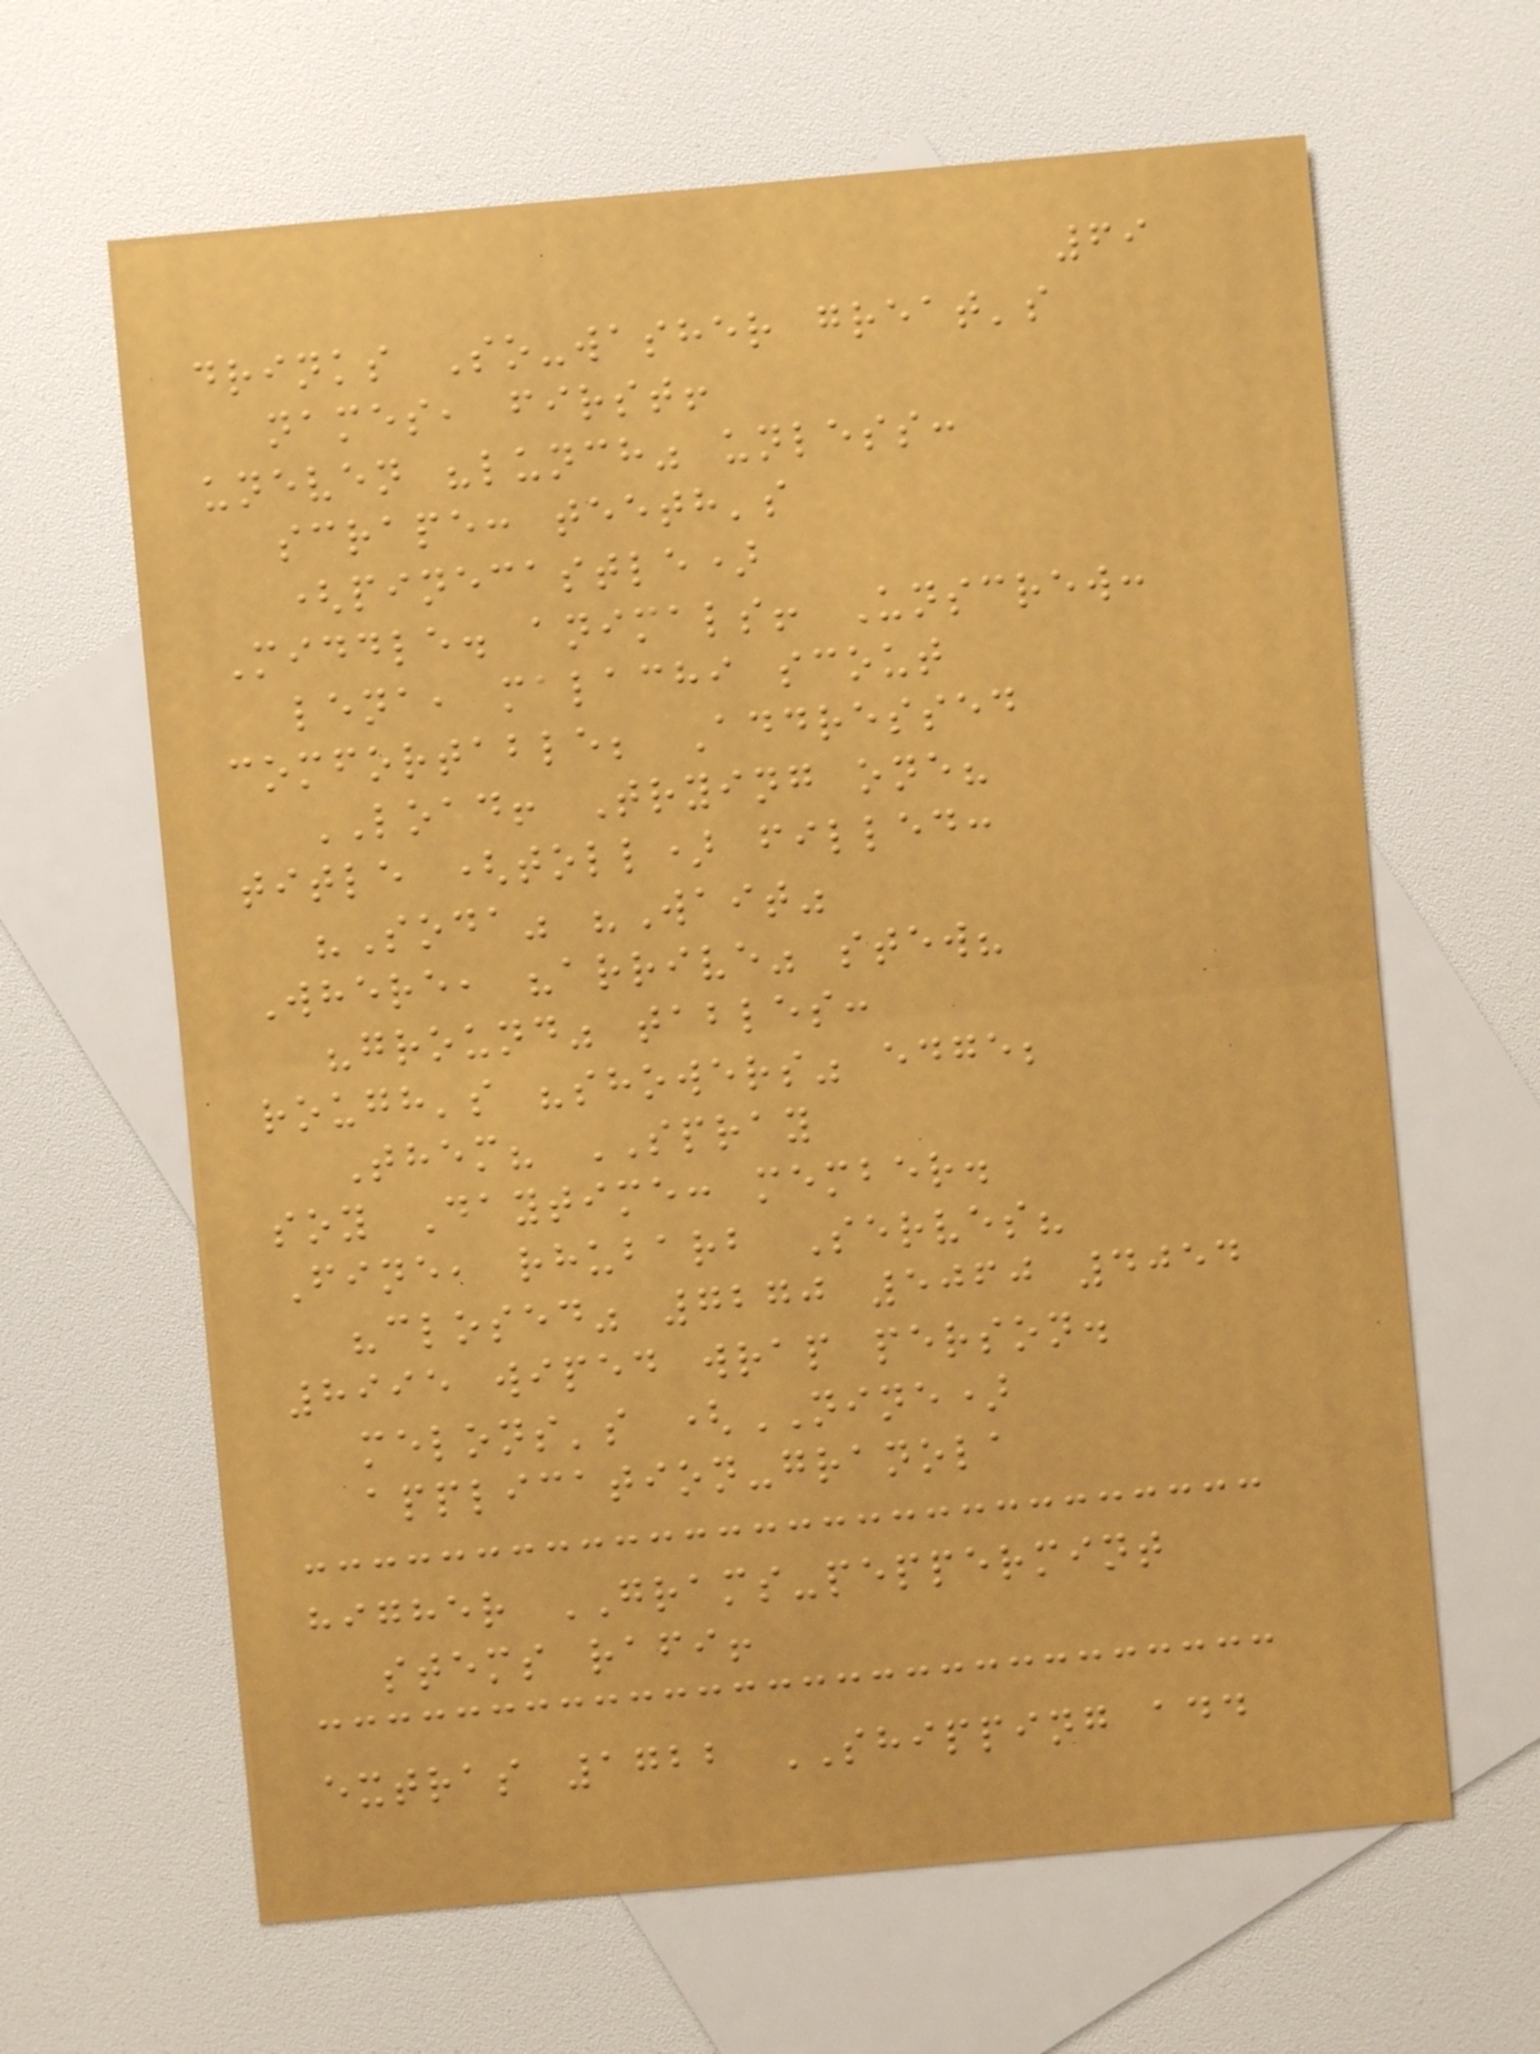69
drinks So-washer great's
names, first!
uneven "lunch" unless:
scrape: teeth's
(pinecastle)
Middle. animals! Unscrew:
lena, malachi scout
comfortable; Addressed
LOAD! Trying one?
title (toll) filled:
"Soda" "Wait"
Where, "arrive" stew?
"ground" tables:
rough's "showers" edge;
Them? SPRAY
soy Daytime: member.
Fine, rhubarb Serves?
"closed" 7270 5060 4054
8995 wiped wrap person.
melons's (NINE)
application-granola
higher GRAMS-peppermint
stems rafi!
extras 1722 SHIPPING add
